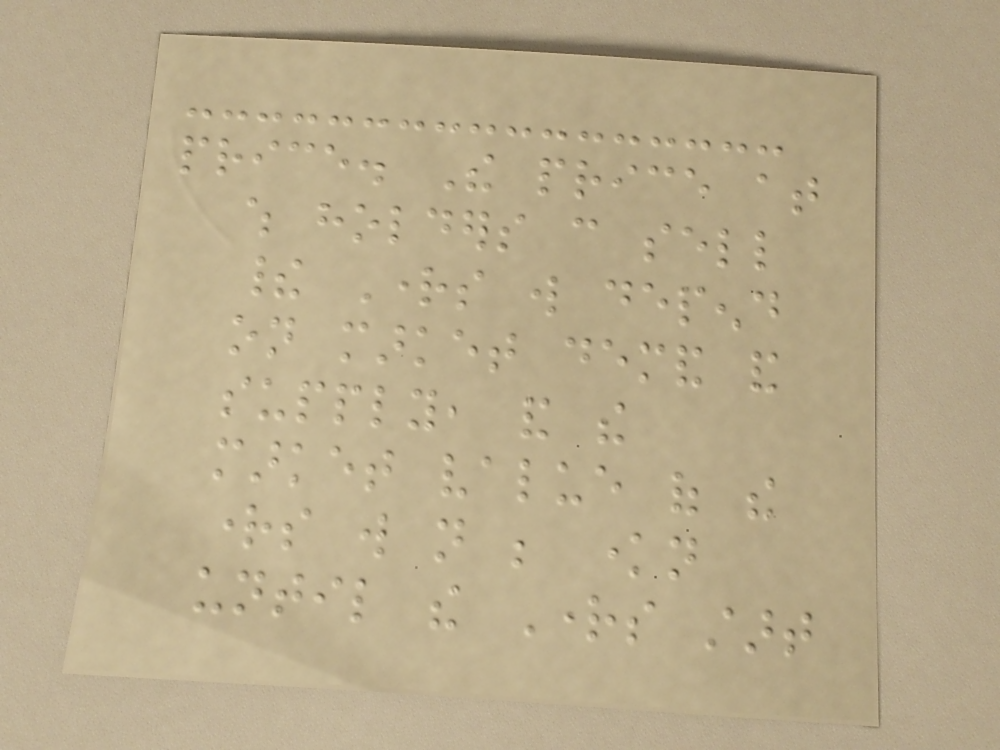price. The price at
which holders can sell
their Rights will depend
on market demand and
supply, and the
market value of the
rights will not be known
until the Rights start
